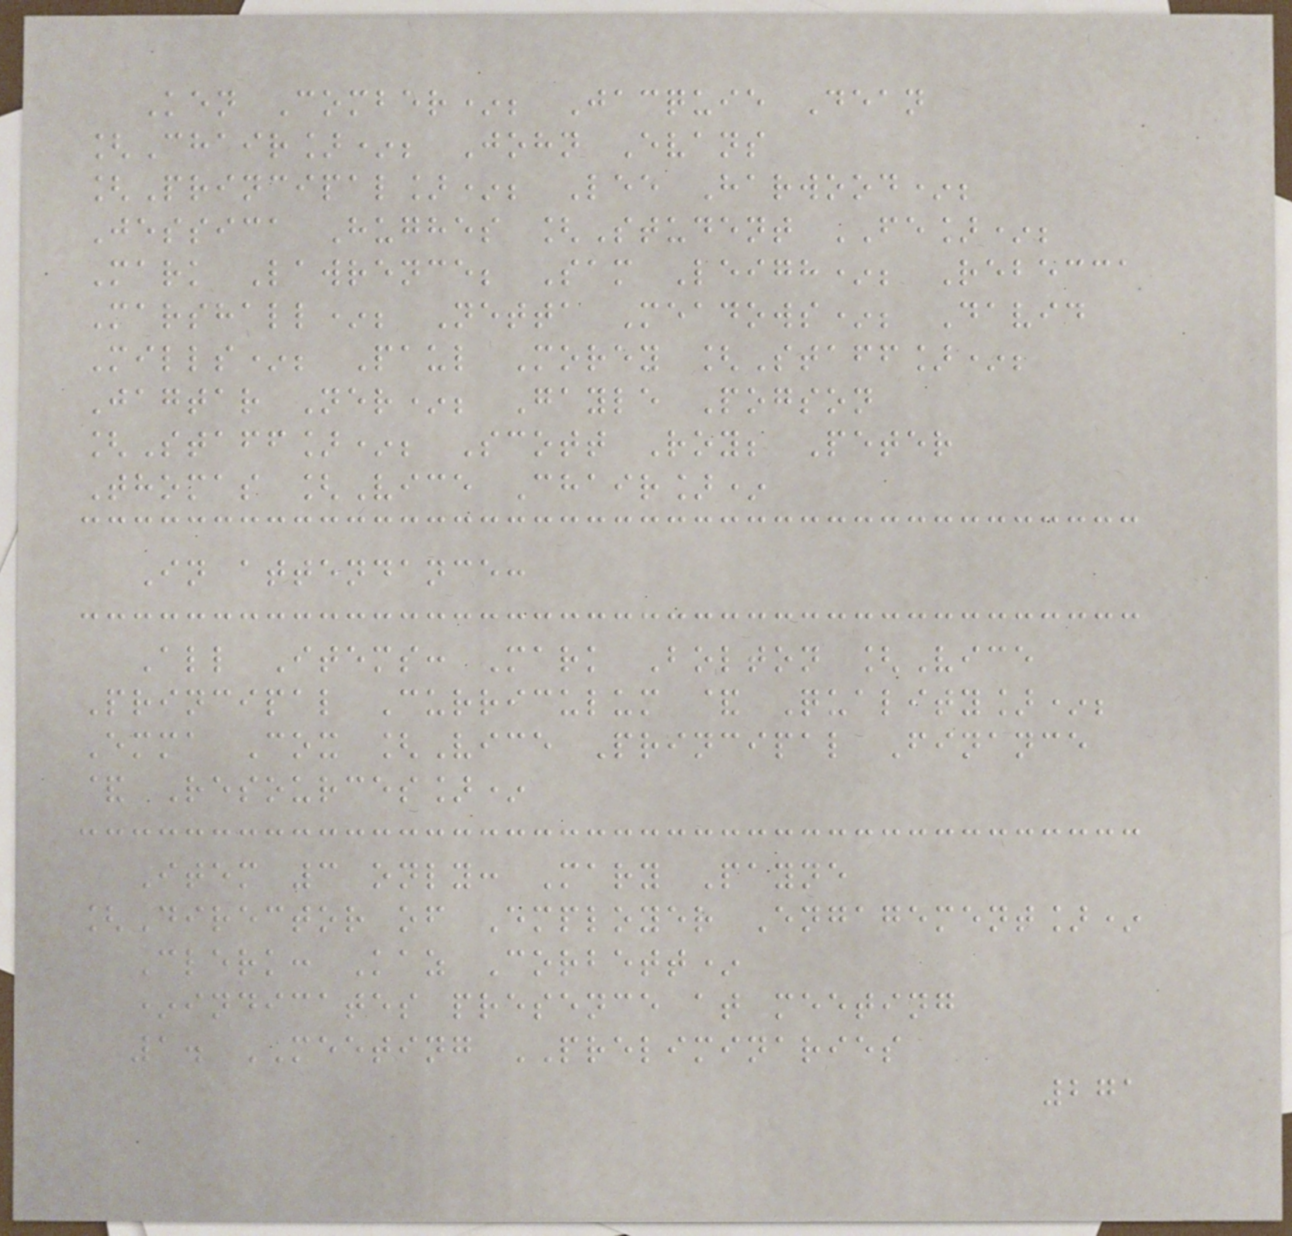Ken Comber*; Jacquie Dean
[Chair]*; John Evans
[Principal]*; Lee Harwood*;
Jessica Hughes [Student FE]*;
Mark Lawrence; Sam Leigh*; Rebecca
Marshall*; Netta Meadows*; David
Mills*; Paul Morey [Staff]*;
Jagtar Ner*; Gayle Pogson
[Staff]*; Scott Roy; Peter
Thomas [Vice Chair]*
In attendance:
All Items: Mark Bolton [Vice
Principal Curriculum & Quality]*;
Emma Cox [Vice Principal Finance
& Resources]*
Item 3 only: Mary Payne
[Director of Employer Engagement]*
Clerk: Kaz Corbett*
*indicates presence at meeting
1. MEETING PRELIMINARIES
271
